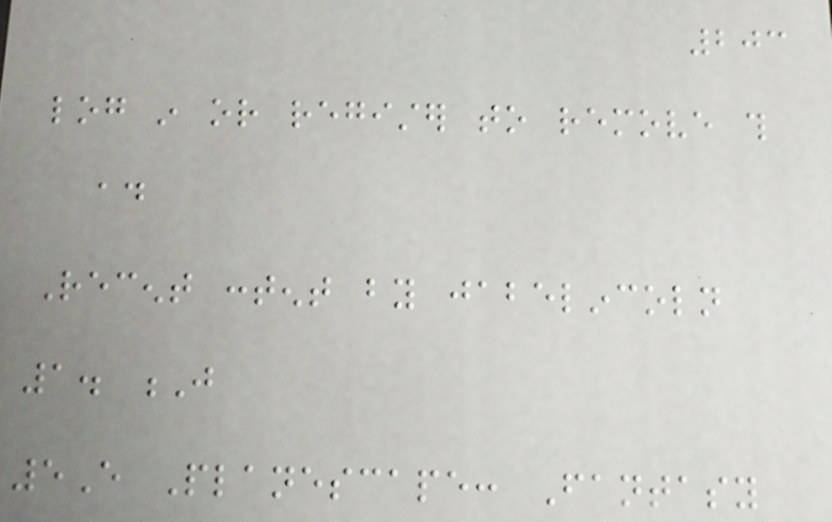203
log in or register to remove this
ad
Recent content by jabelincoln
1. J
5E Planescape: Fantasy
